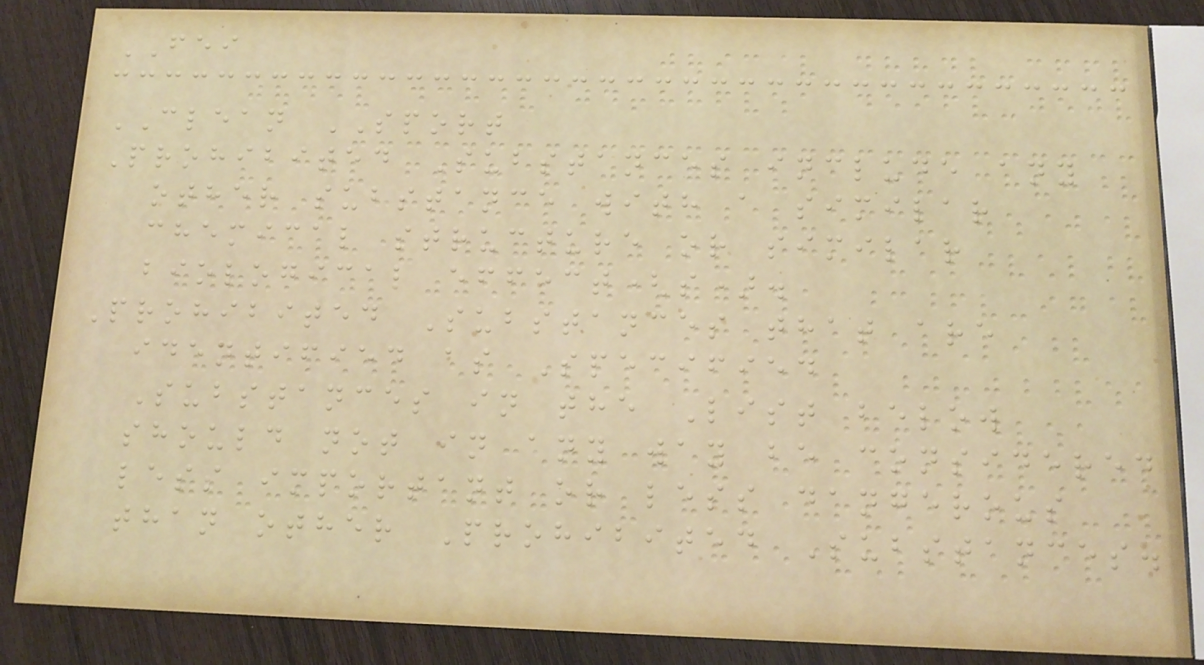FEI
CLEAN SPORT
Prohibited Substances include any
other substance with a similar
chemical structure or similar
biological effect(s).
Prohibited Substances that are
identified as Specified
Substances in the List below
should not in any way be considered
less important or less dangerous
than other Prohibited Substances.
